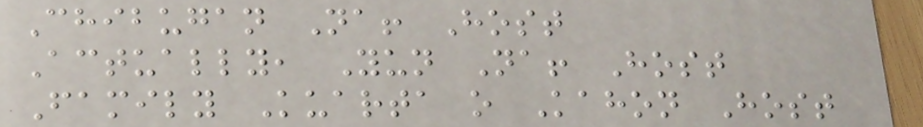Chibugan Na! Host
Actually, Yun Na! Host
Family Kuarta o Kahon Host
